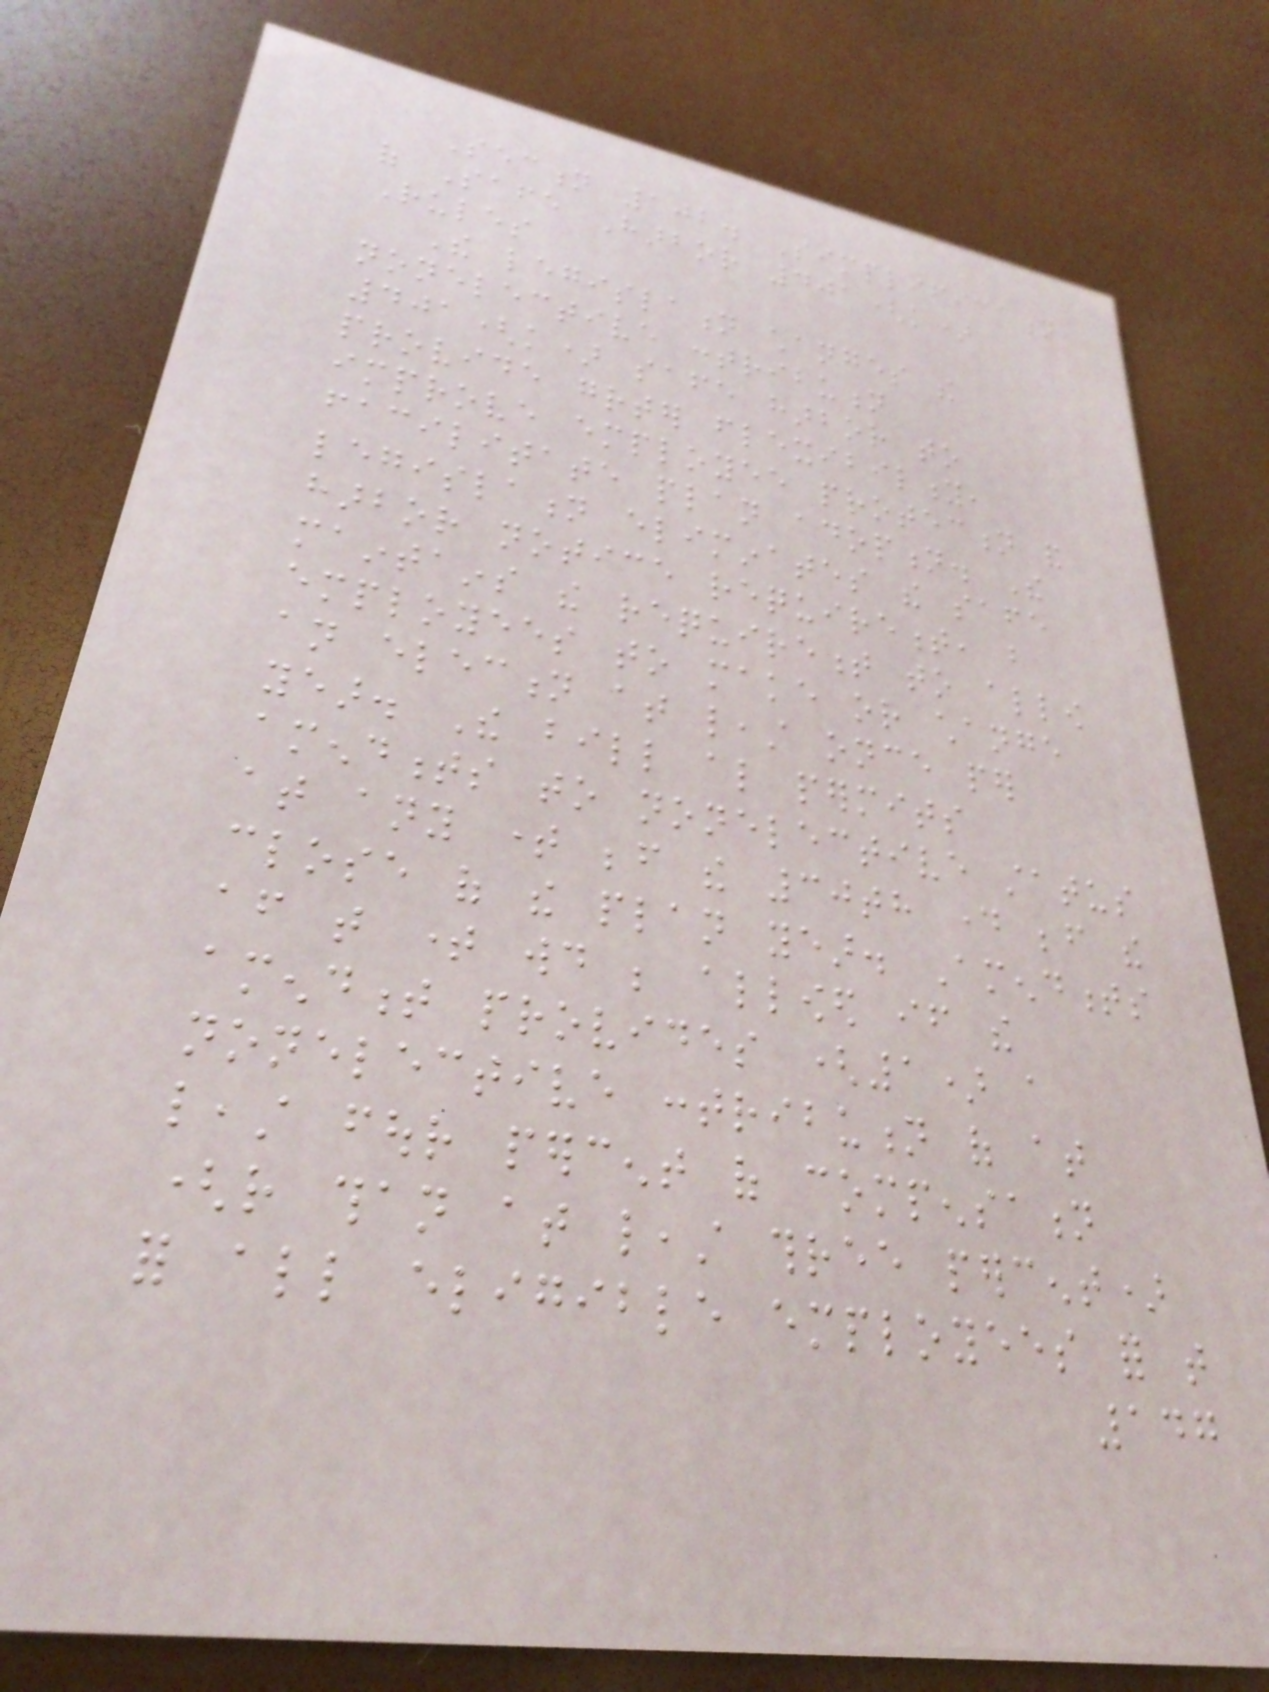Section 102. Simplification
of Safe Harbor 401(k)
Rules
The legislation changes the
nonelective contribution
401(k) safe harbor to
provide greater flexibility,
improve employee protection and
facilitate plan adoption. The
legislation eliminates the safe
harbor notice requirement, but
maintains the requirement to allow
employees to make or change
an election at least once per
year. The bill also permits
amendments to nonelective status
at any time before the 30th day before the
close of the plan year. Amendments
after that time would be allowed if the
amendment provides (1) a
nonelective contribution of at
least four percent of compensation
(rather than at least three percent)
for all eligible employees for that
147
